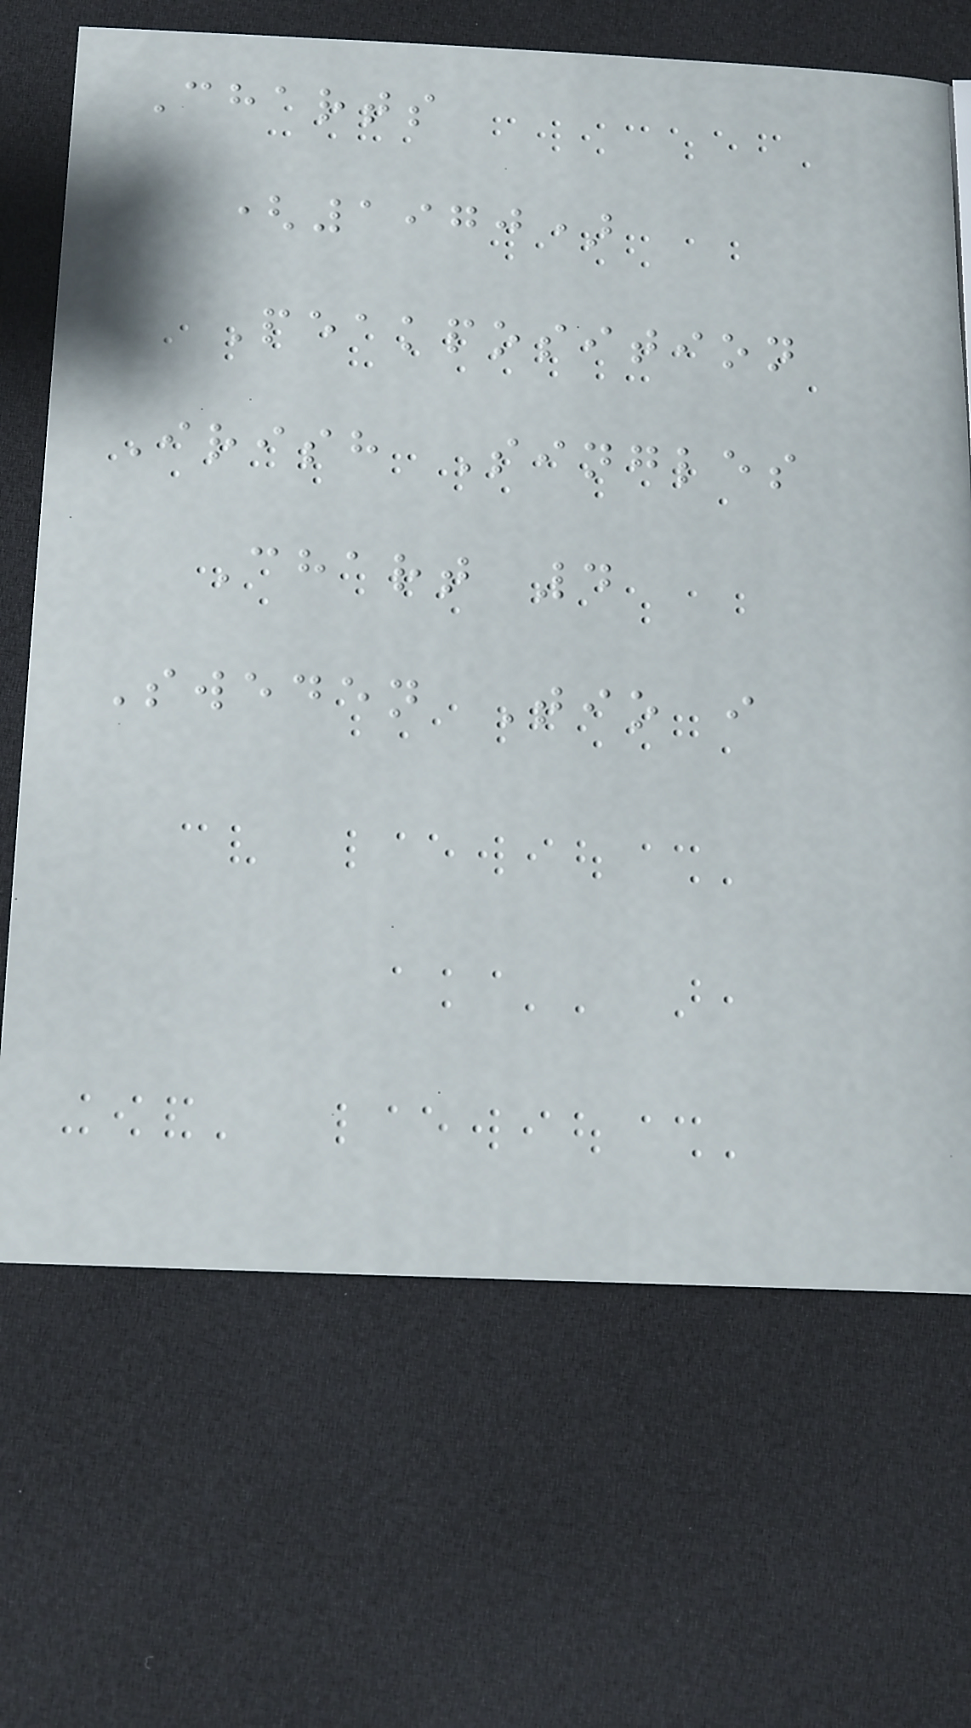Charts
(1970)
Peakposition
Irish Singles
Chart 4
Sweden Tio i
